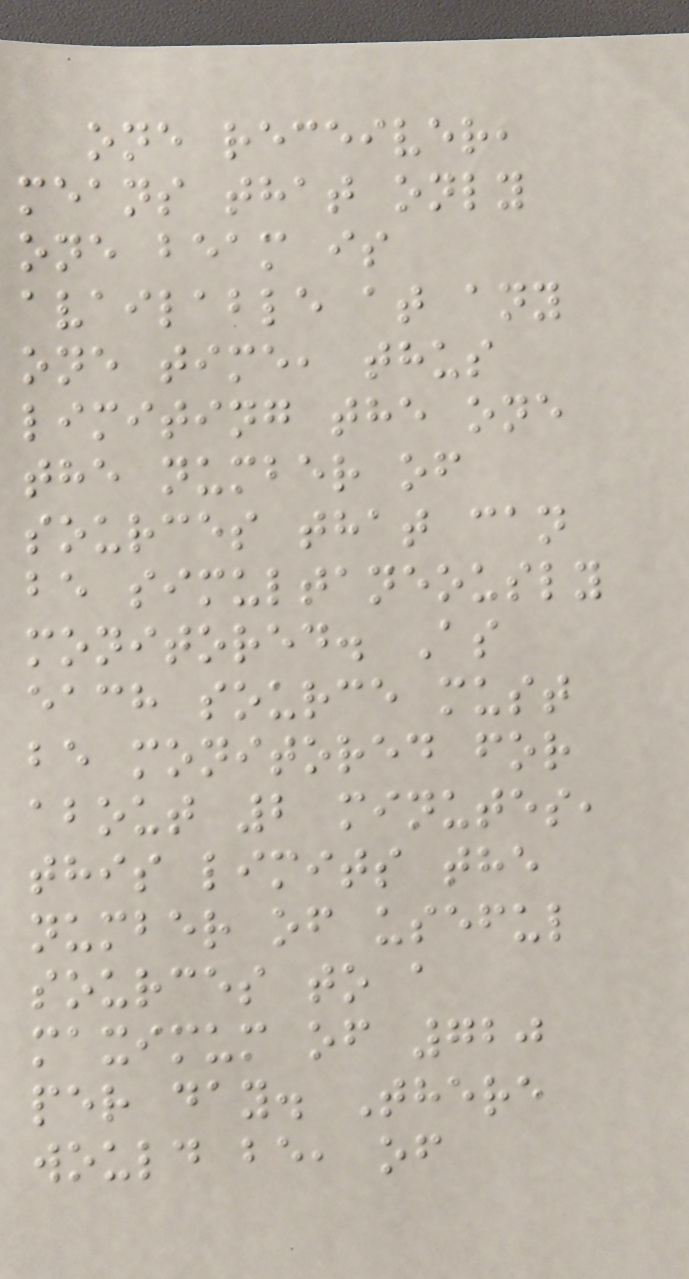one receiver,
means that only
one beam is
available at any
one time, thus
limiting the one
the number of
sources that can
be simultaneously
monitored. As
each source must
be monitored for
about 2 minutes,
this limits the
number of useful
sources to a
maximum of 720
per day. There
would be, of
